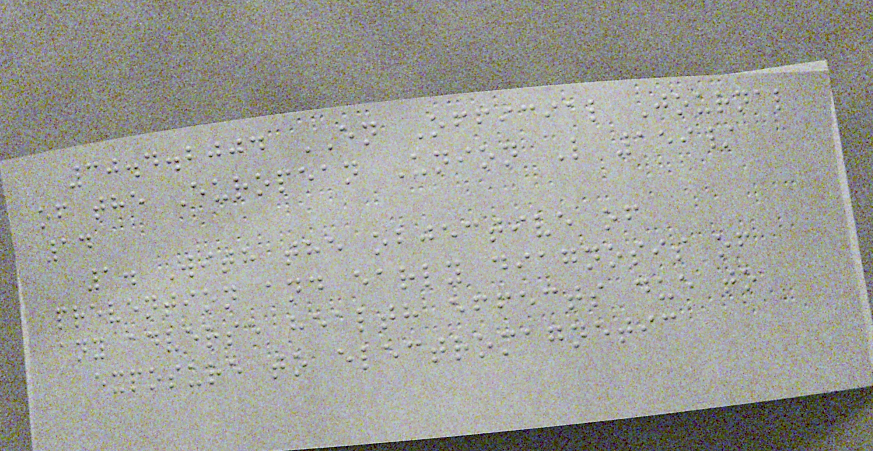30.4.2004 EN Official Journal
of the European Union L 159/
14
1. With the objective of
prevention and early diagnosis of
any adverse health effects due to
exposure to electromagnetic
